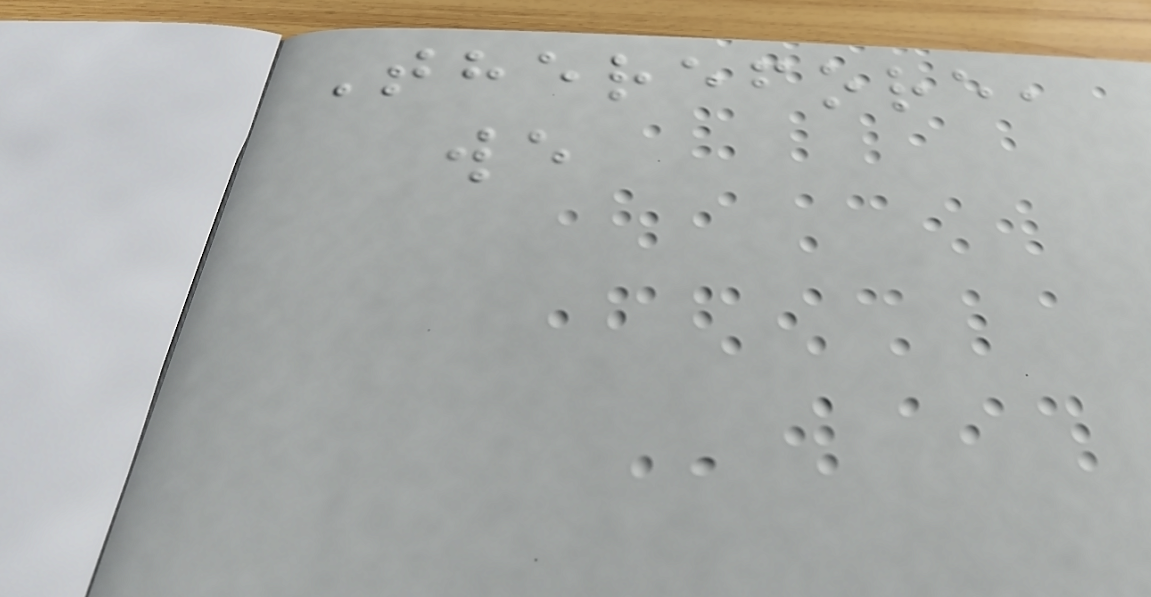Therefore,
we
